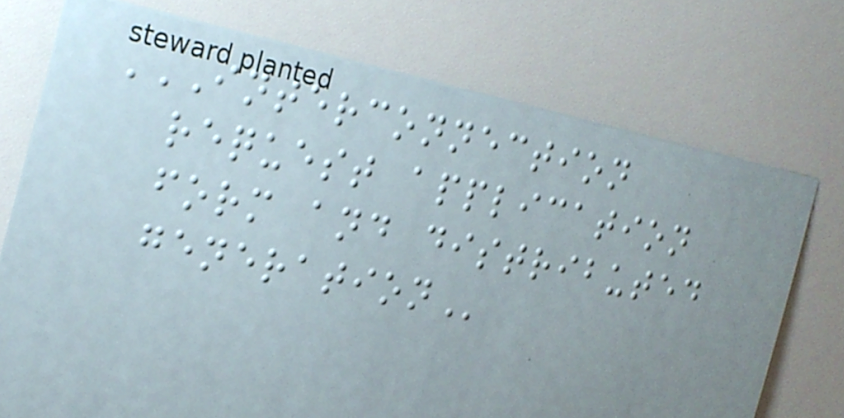INTERCONNECTION
REQUEST APPLICATION
FORM AND DISTRIBUTED
GENERATION
